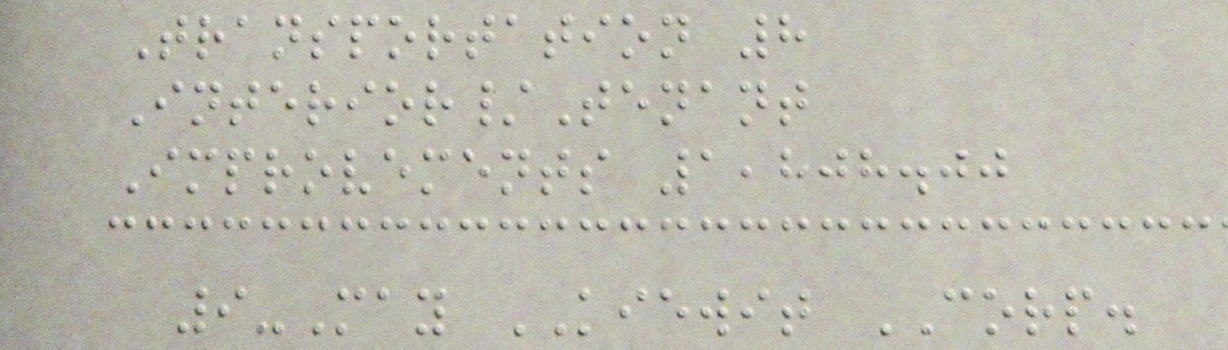Transportation 8
Interior/Tenant
Improvements 1,808.00
9-May KIEWIT CORP.
